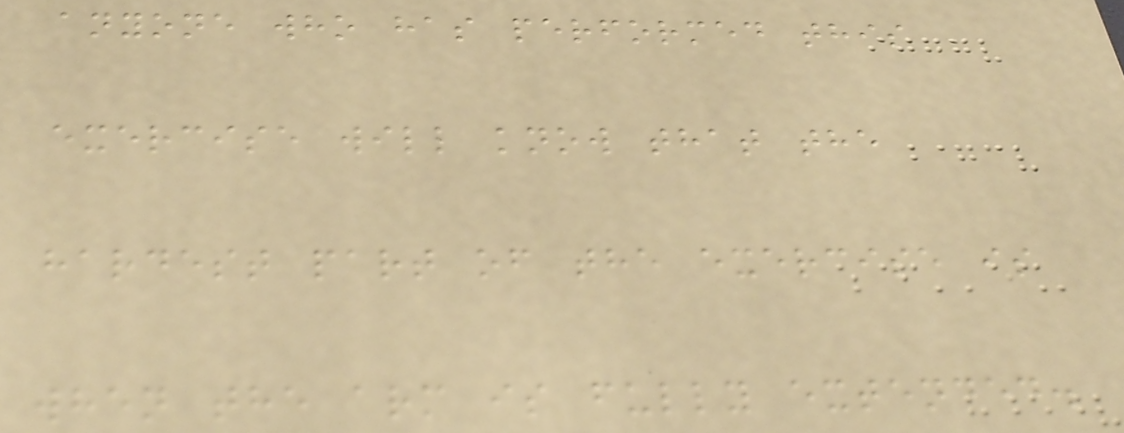anyone who has performed this
exercise will know that the
hardest part of the exercise is
when the arm is fully extended.
